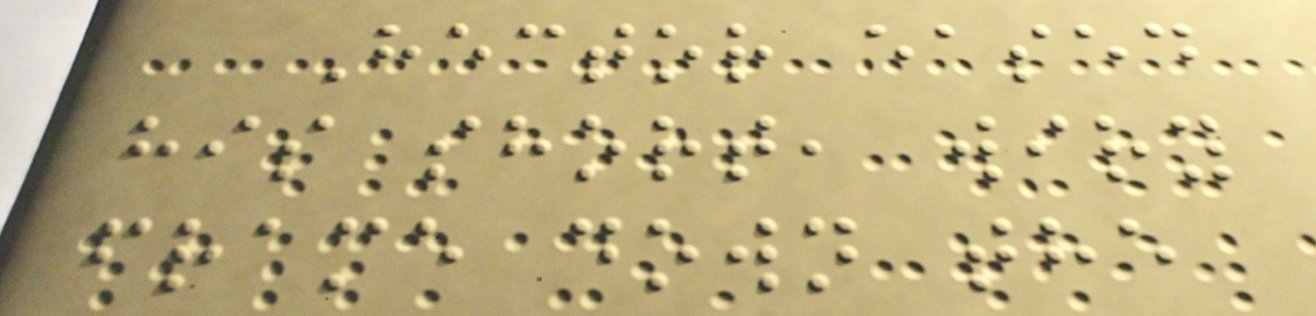Hector eased
his short, wiry
frame down the
